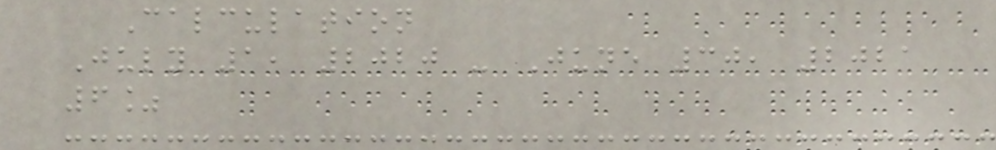Calculation
July 1, 2020 - June 30, 2021
6%
